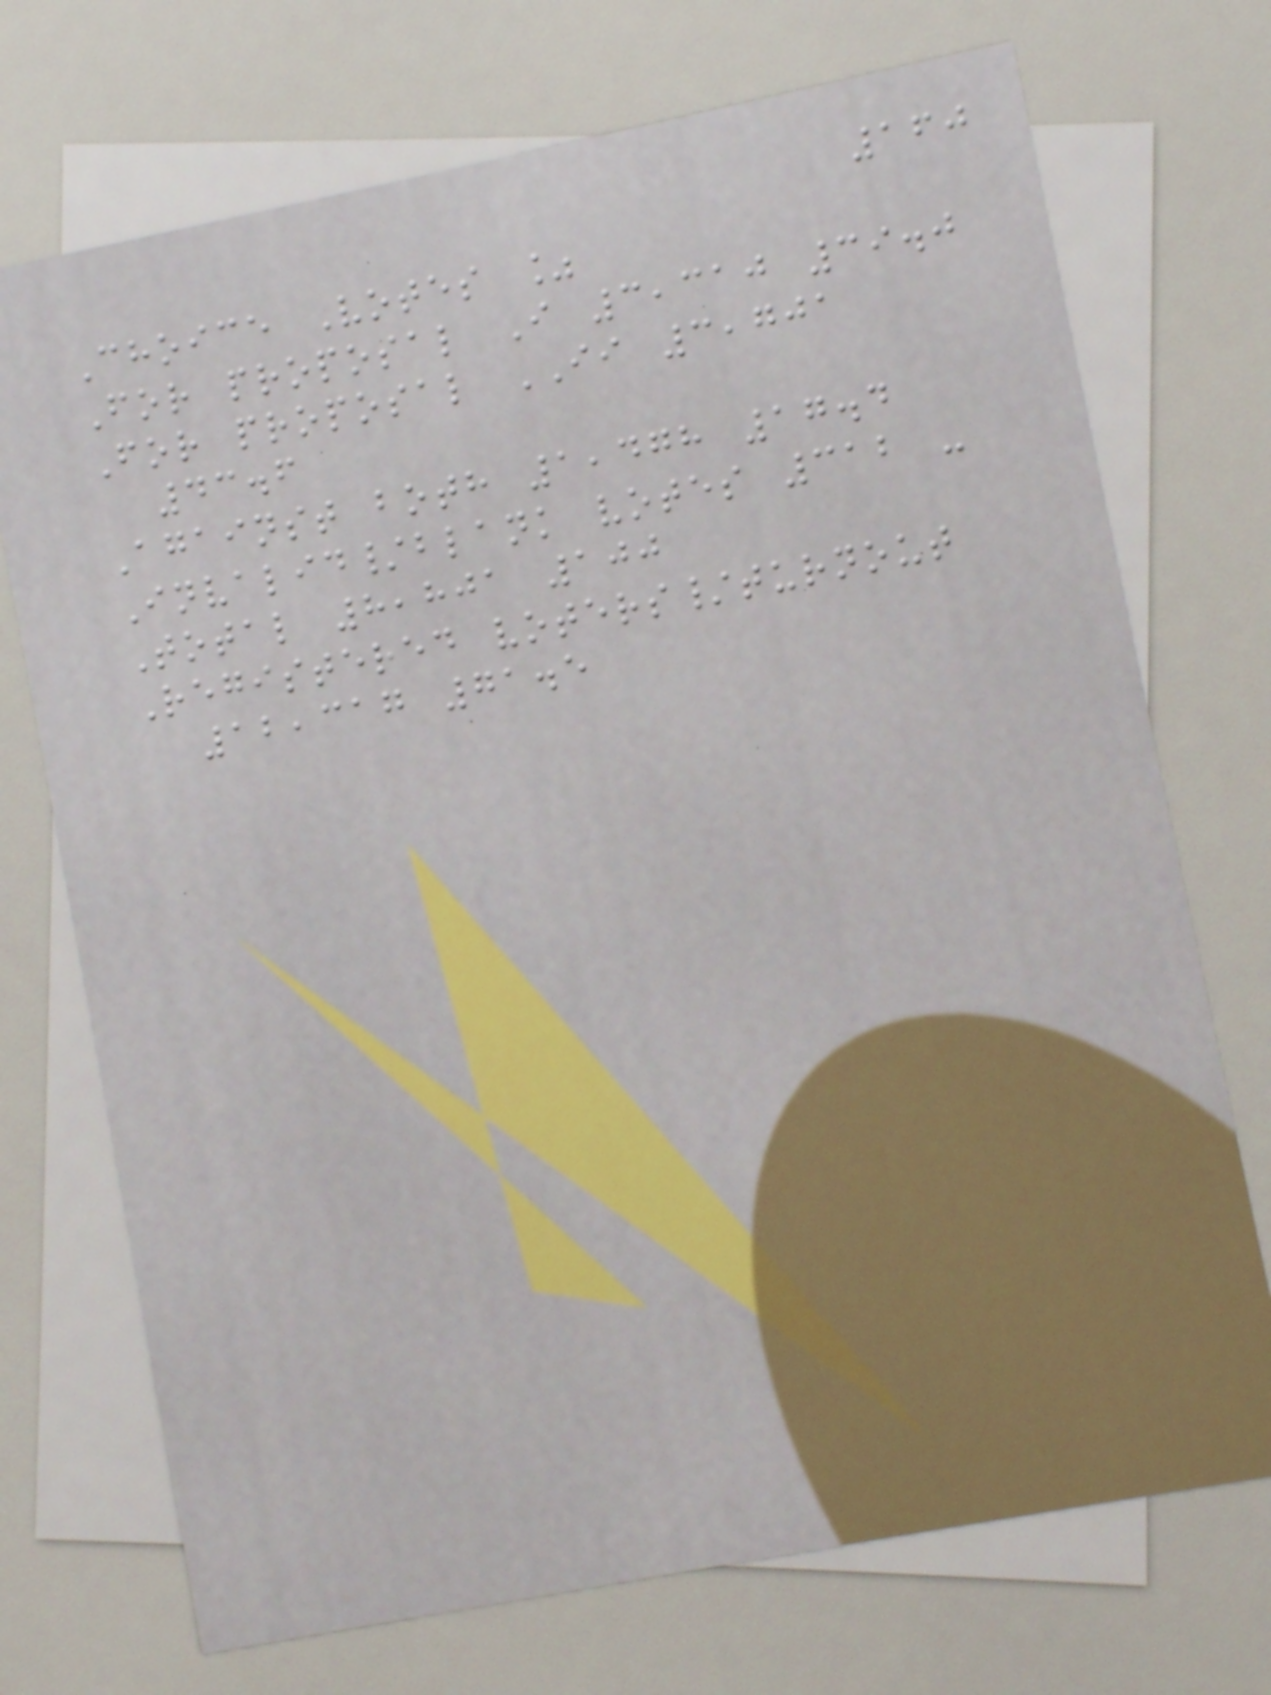160
Choice Votes %
For proposal I 3,310 39.0
For proposal II 3,701
43.6
Against both 1,478 17.4
Invalid/blank votes 312 -
Total 8,801 100
Registered voters/turnout
12,317 71.5
